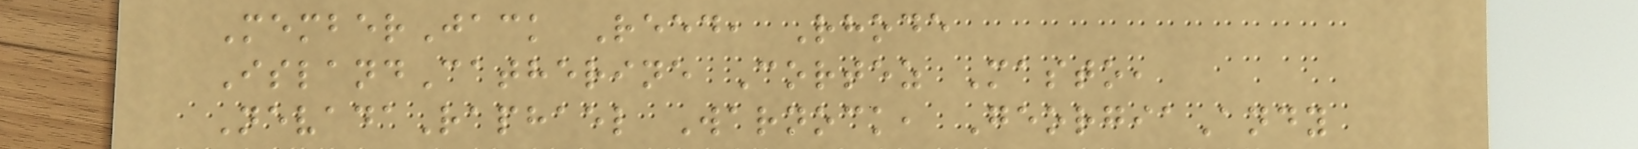MemberJack Reed, Rhode
IslandCatherine Cortez Masto,
NevadaRaphael Warnock, GeorgiaAndy
